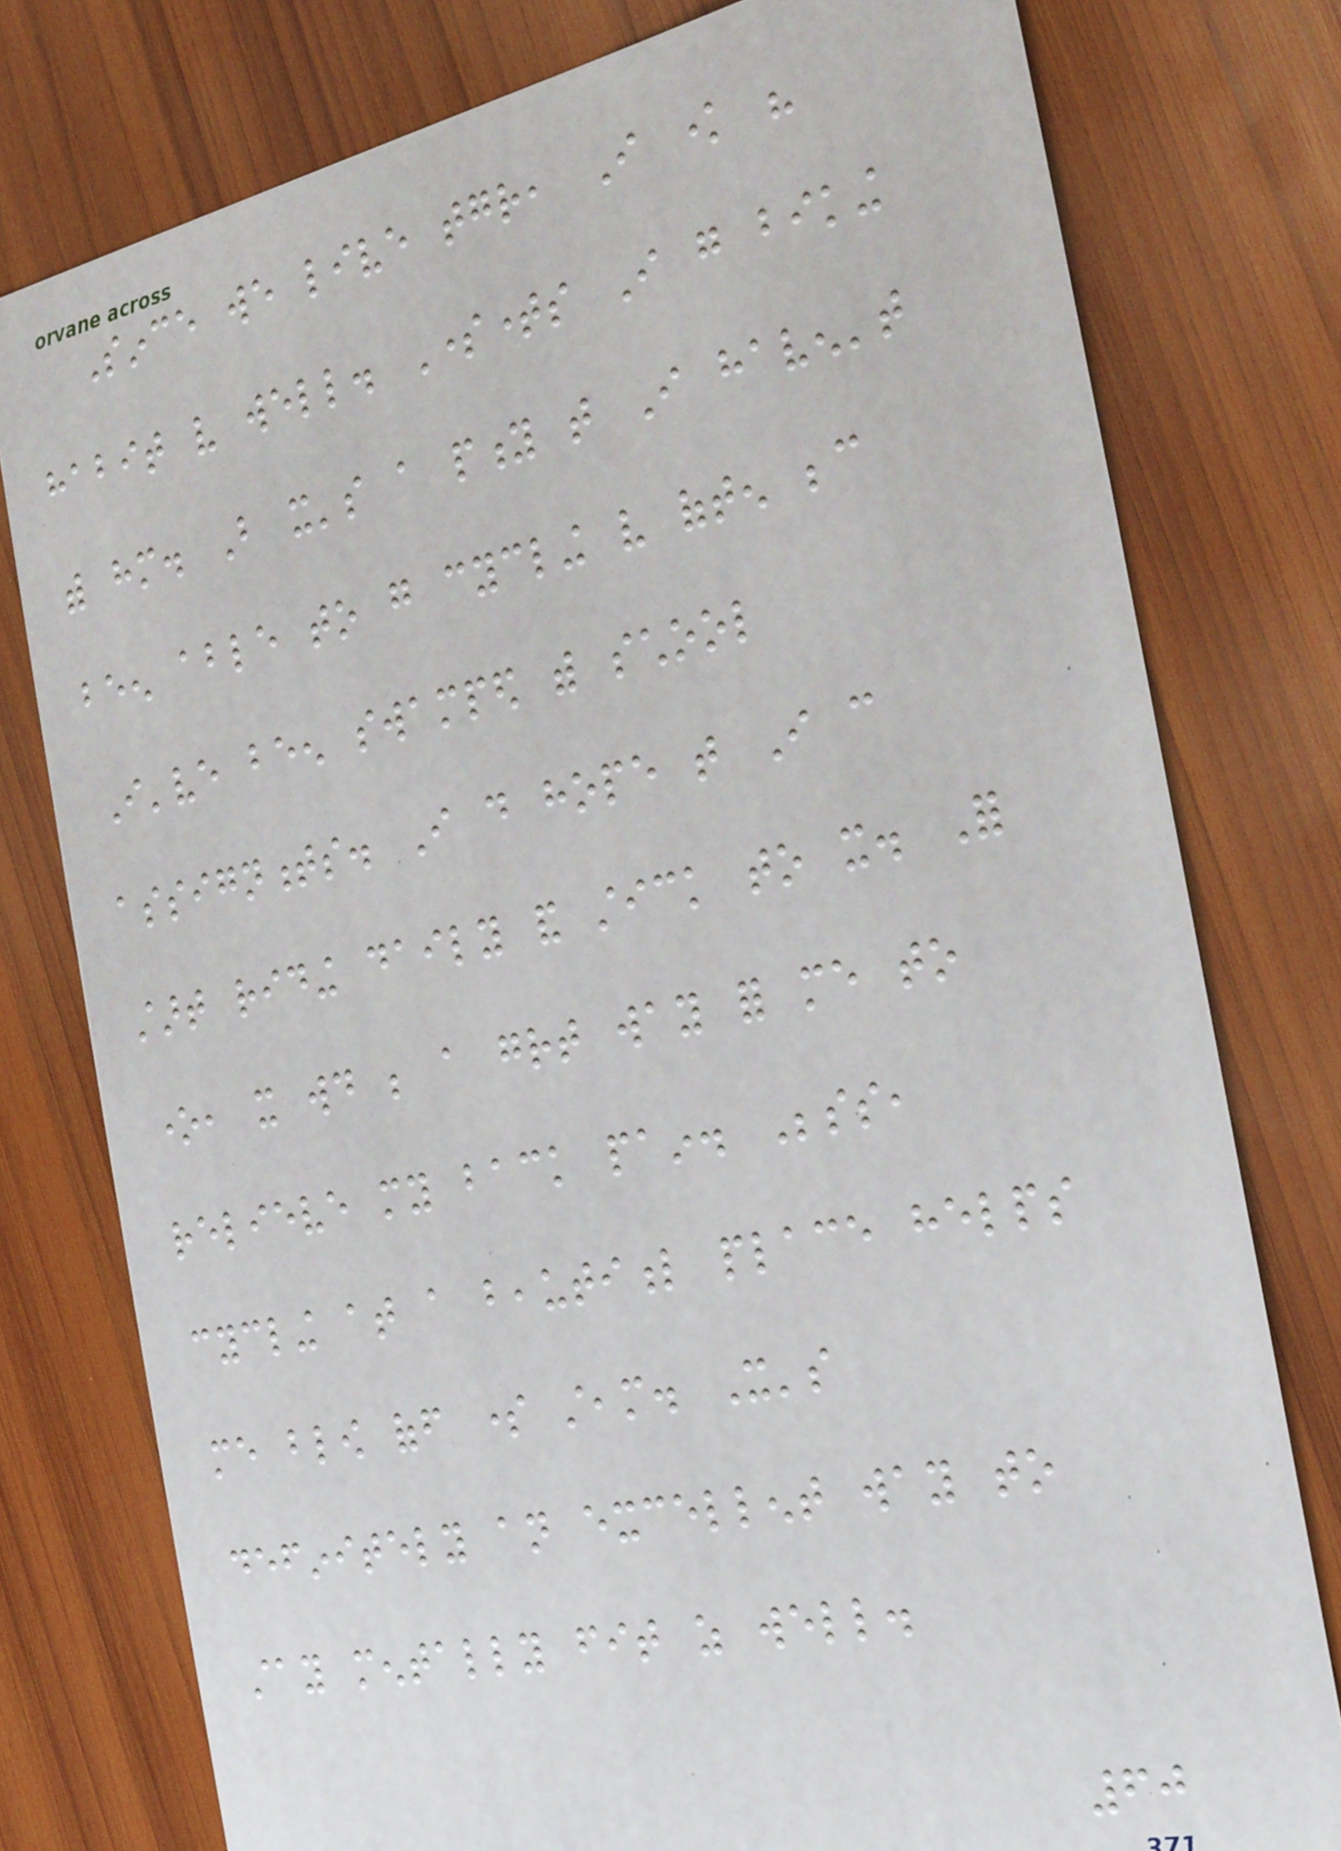Since we live together, I know his
habit very well. Sometimes I go biking
with him. But it's a pity that I haven't
been able to go cycling very often because
I've been swamped with school
assignments. I do hope that I can
start riding daily and stick to it. For
one, it would be a great way for me to
relieve my back pain. Besides,
cycling at a beautiful place helps
me blow off some steam. It's
definitely an excellent way to
stay mentally fit as well.
60
